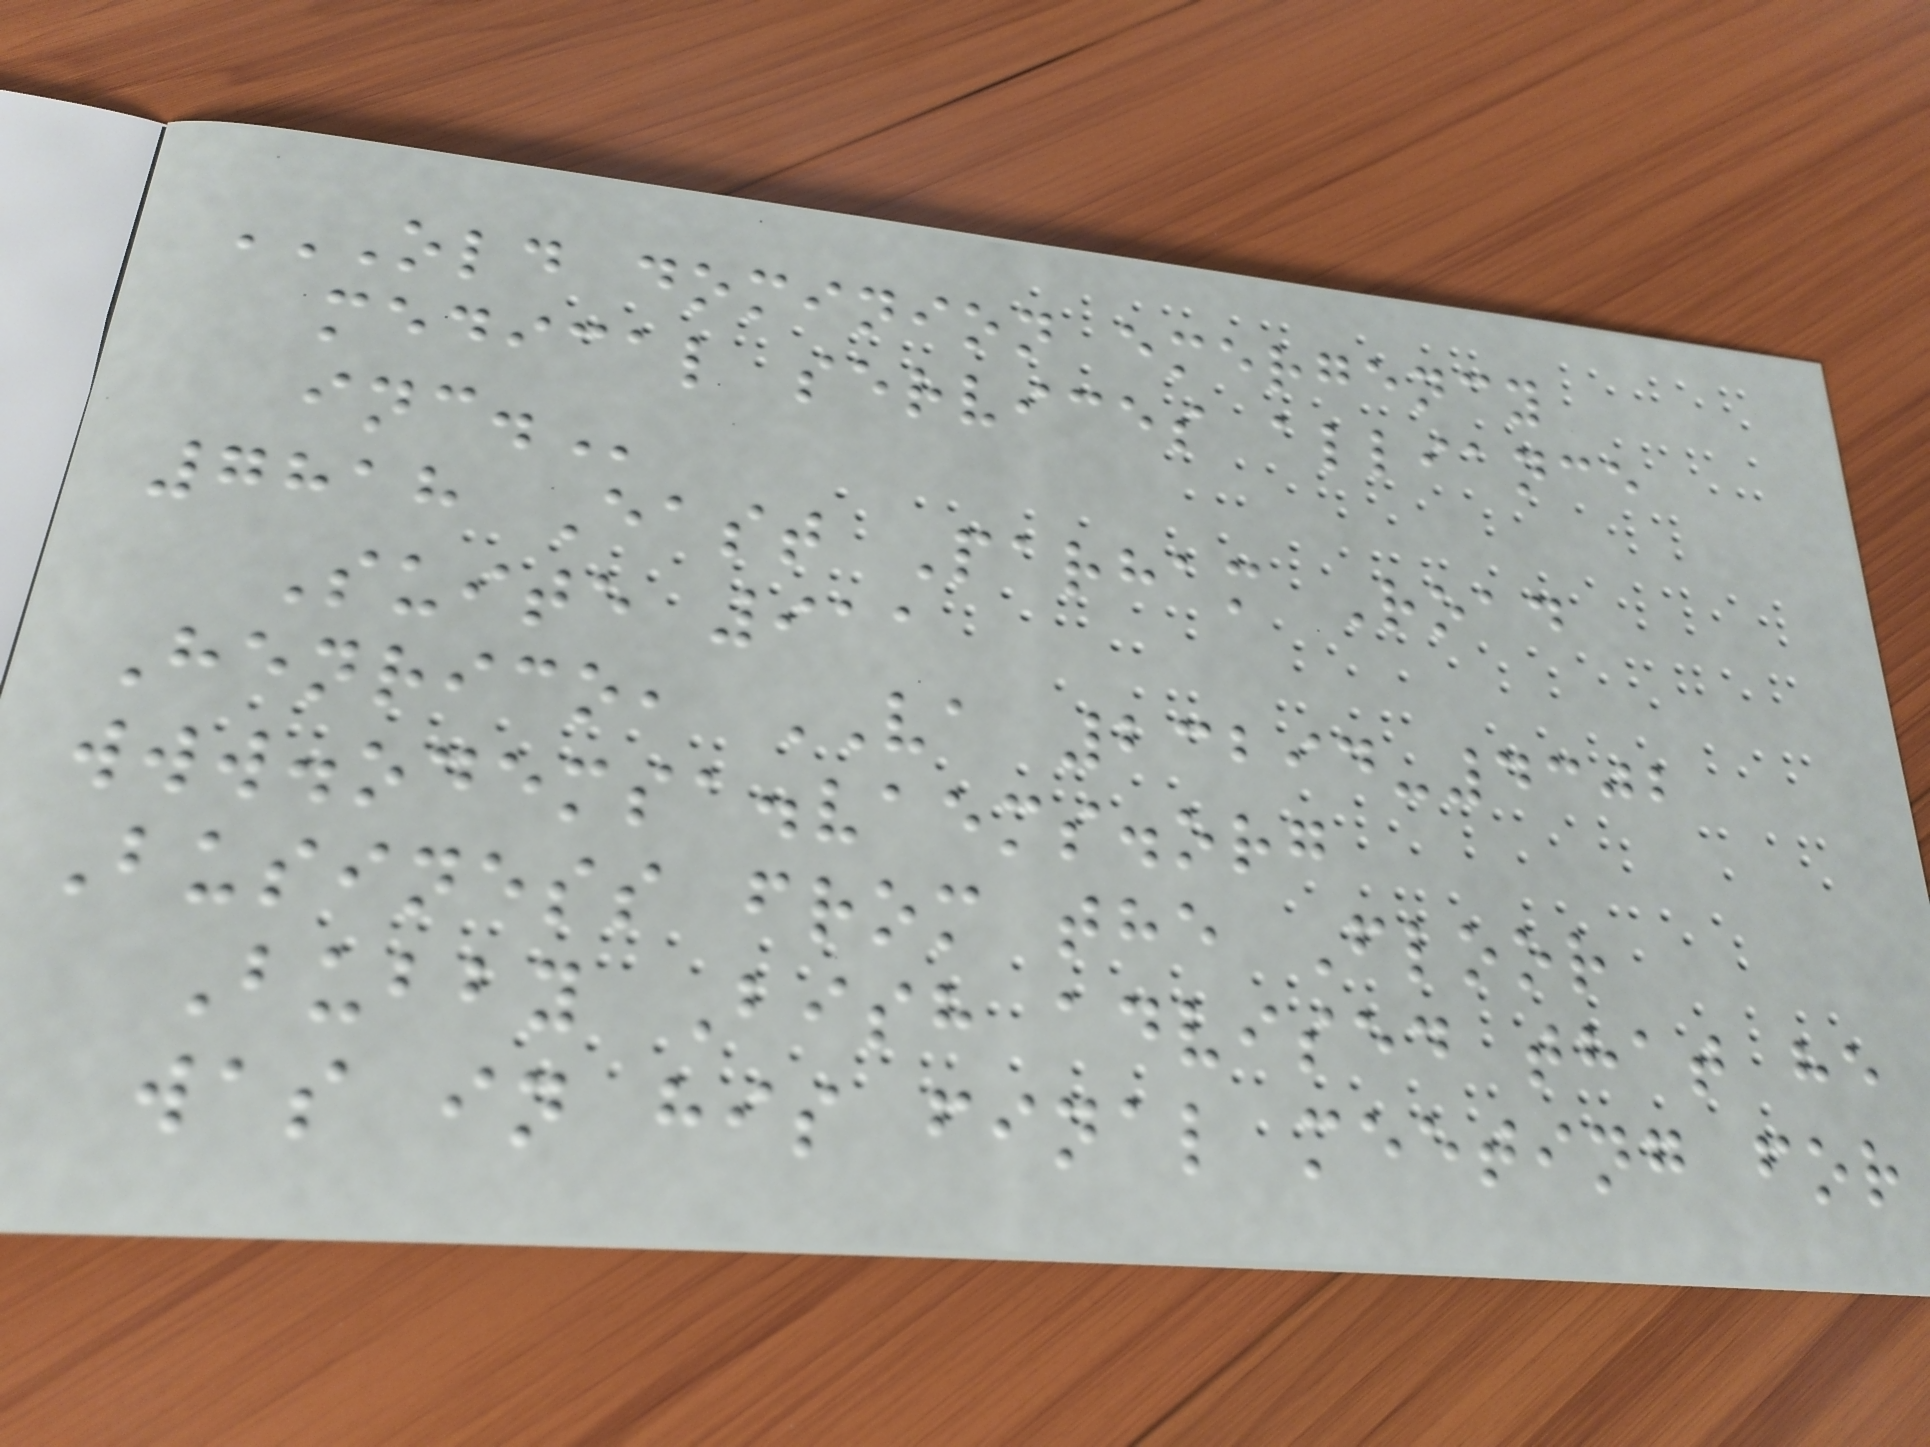OLD DOMINION EMERGENCY
MEDICAL SERVICES ALLIANCE
INC.
7818 East Parham Road
Suite 911
Henrico, VA 23294-4302
www.odemsa.vaems.org
Business from the Floor
Bubby Bish advised that he
was in his final meeting for
